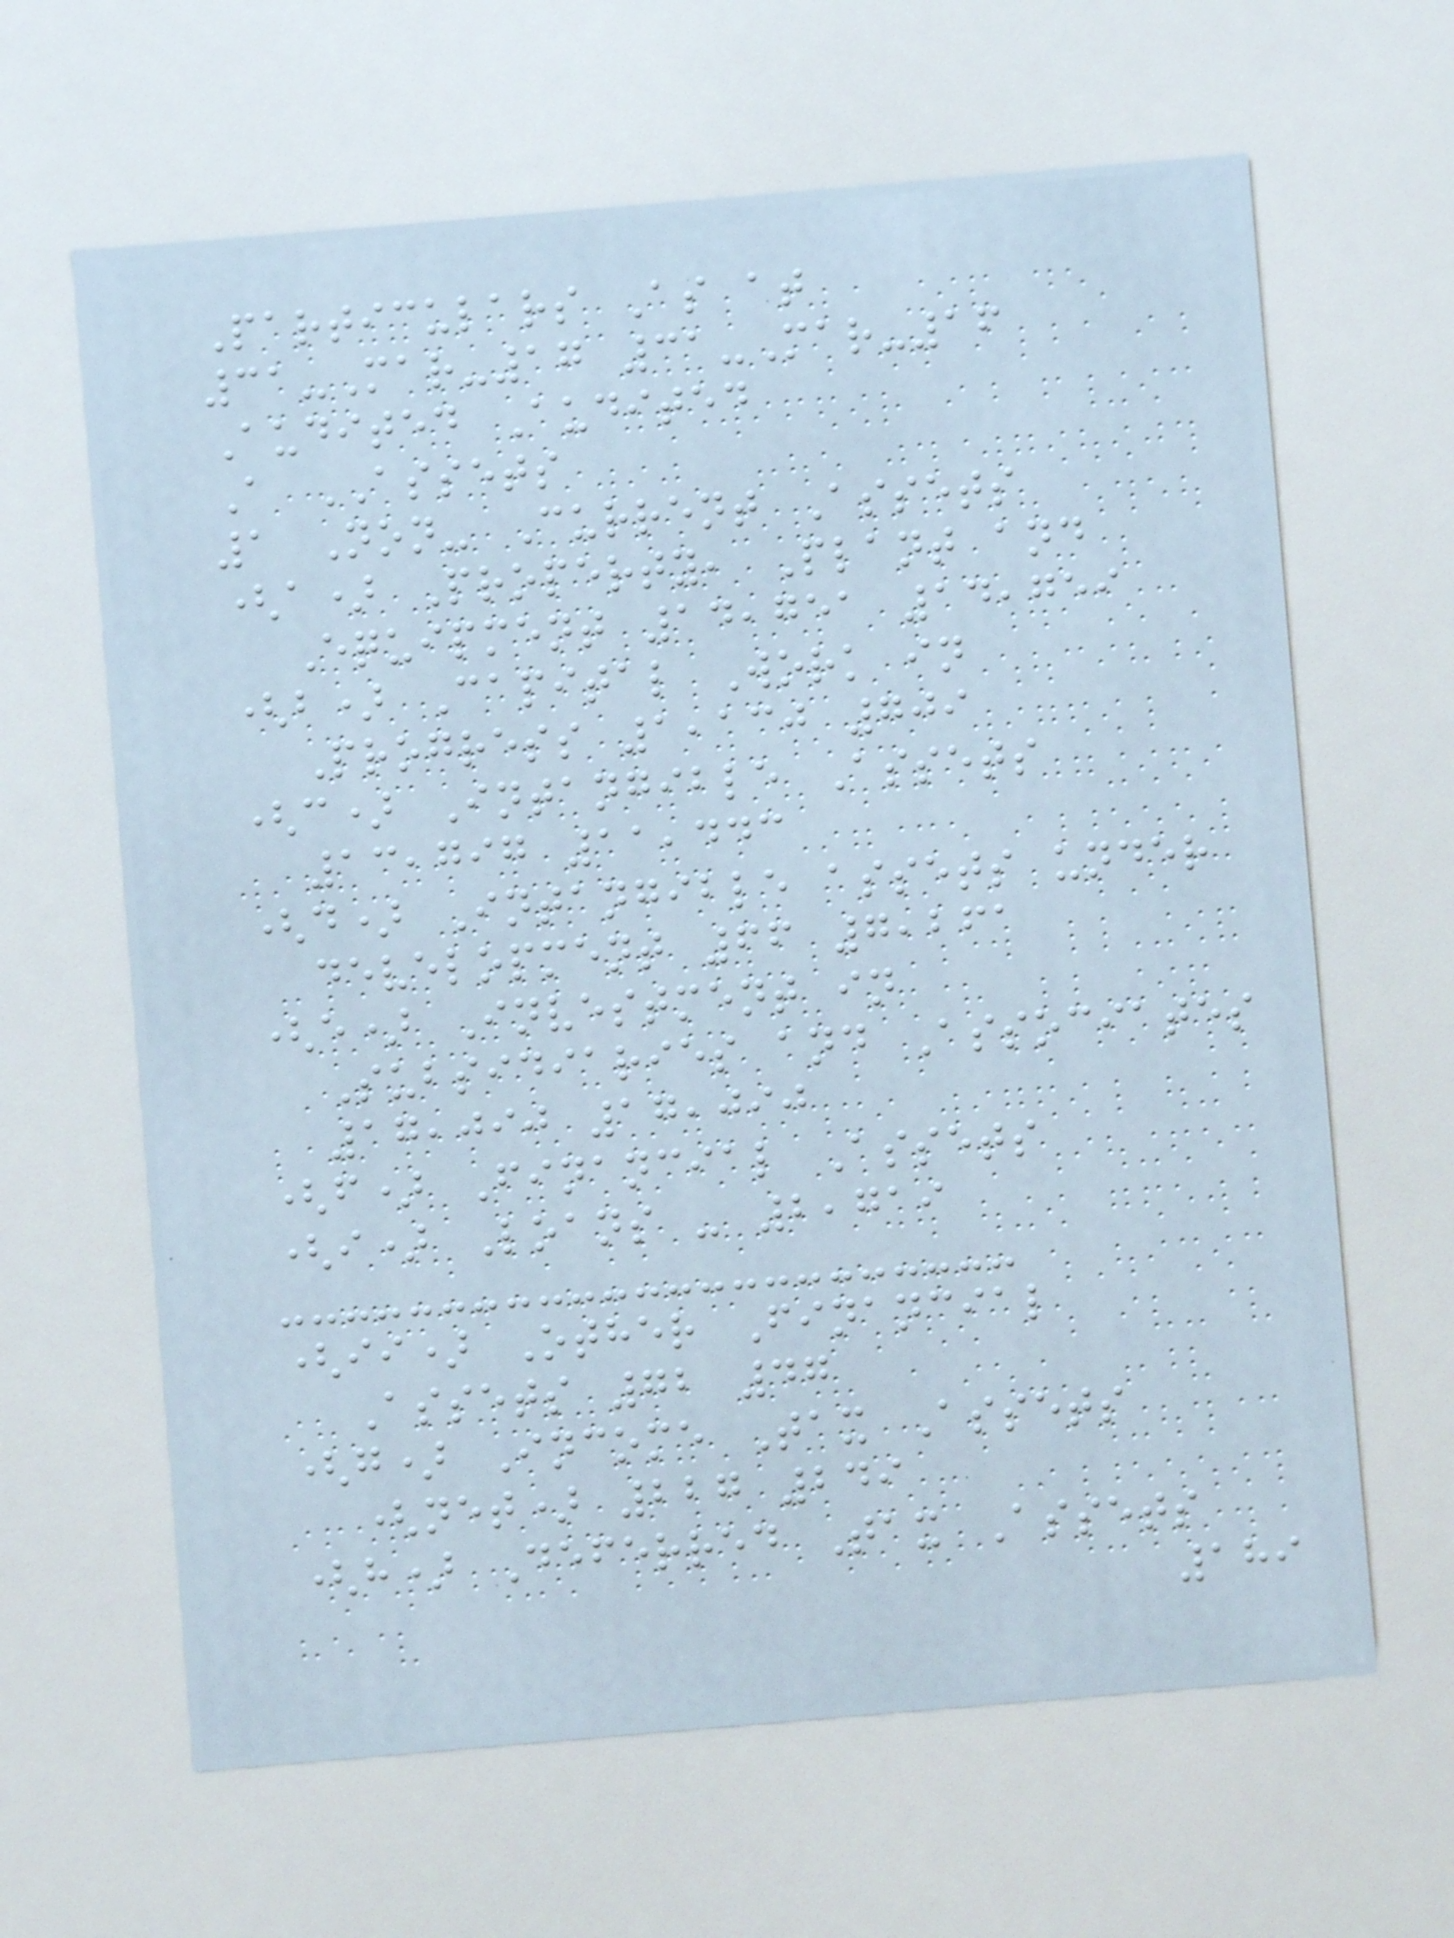Particulars As at
31-Mar-17 31-Mar-16
Audited Audited
A ASSETS
1 Non- Current Assets
(a) Property, Plant and
Equipment 14,751 14,759
(b) Capital Work in
Progress 1,130 709
(c) Intangible Assets
13,797 11,443
(d) Intangible assets under
development 66 7,261
(e) Investment in
Subsidiaries and Associates
17,090 17,090
(f) Financial Assets
(i) Loans - 2,719
(ii) Other Financial
Assets 72 47
(g) Income Tax Assets
(net) 227 249
(h) Deferred Tax Assets
189
